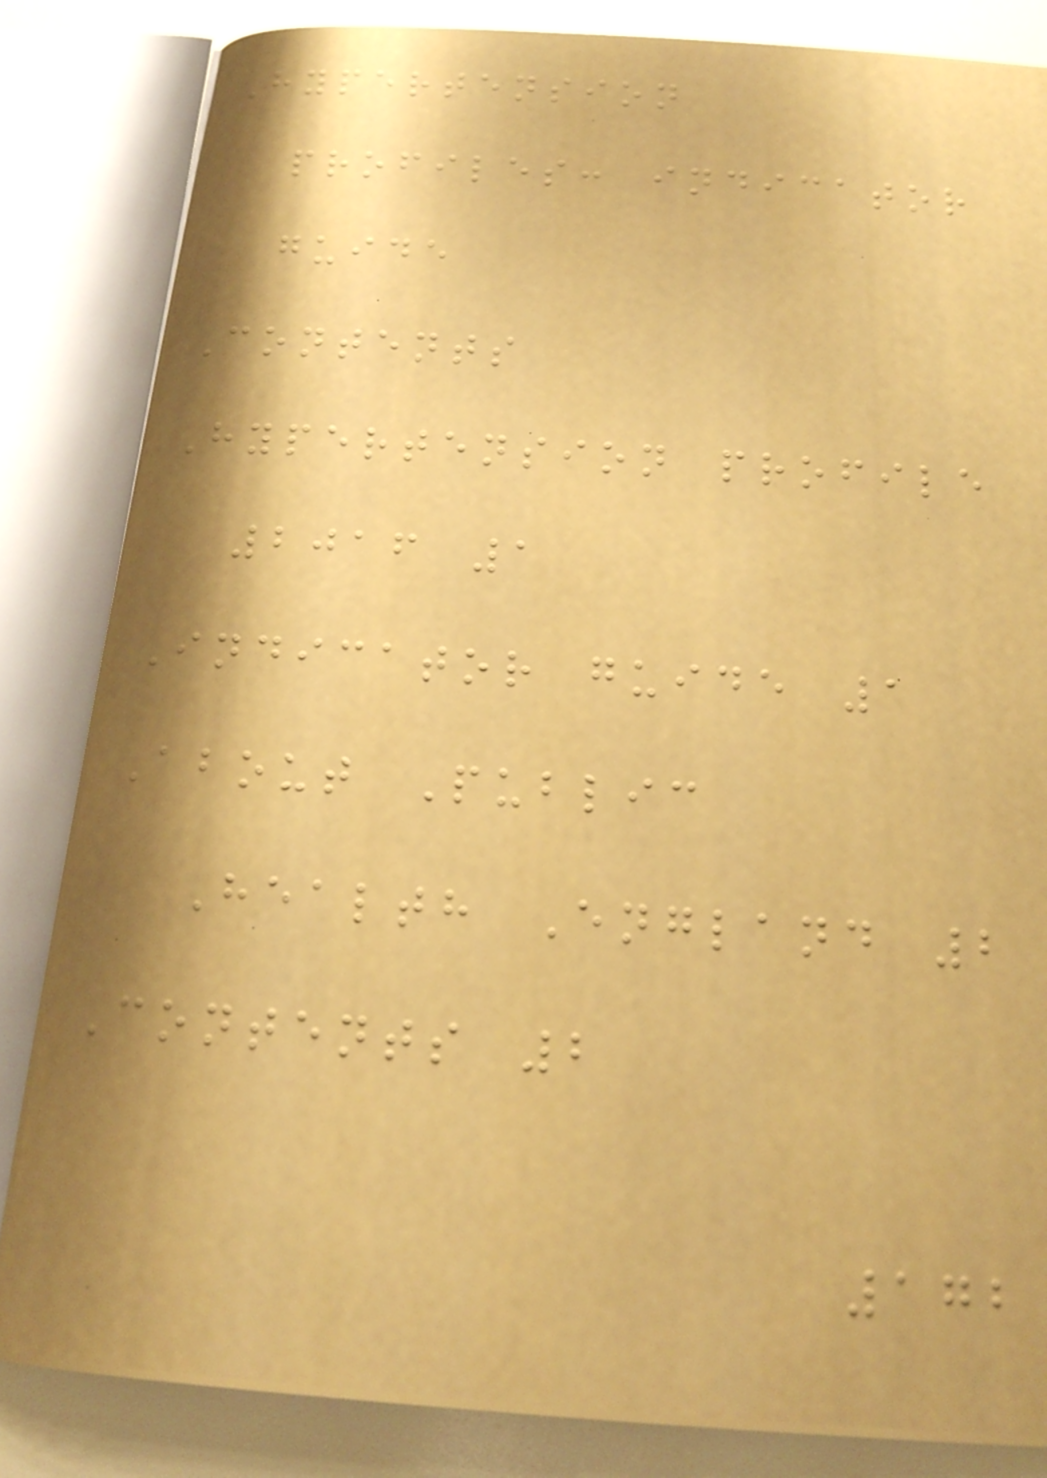Hypertension
profiles: indicator
guide
Contents
Hypertension profile
2016 1
Indicator guide 1
About Public
Health England 2
Contents 2
172
